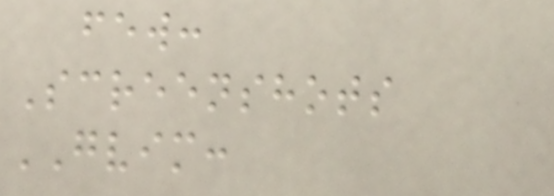few:
Screenshots
GVIM:
